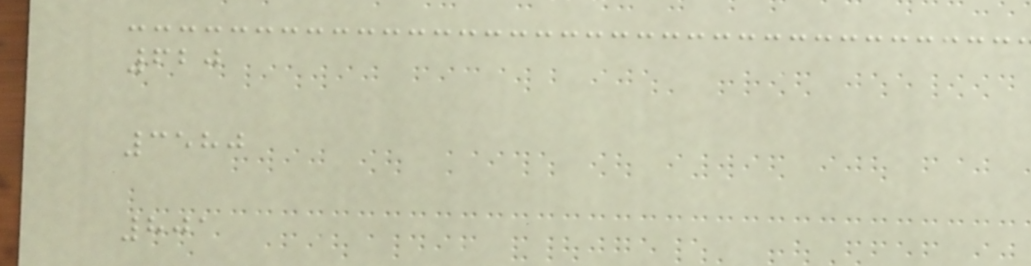620
3580
801
